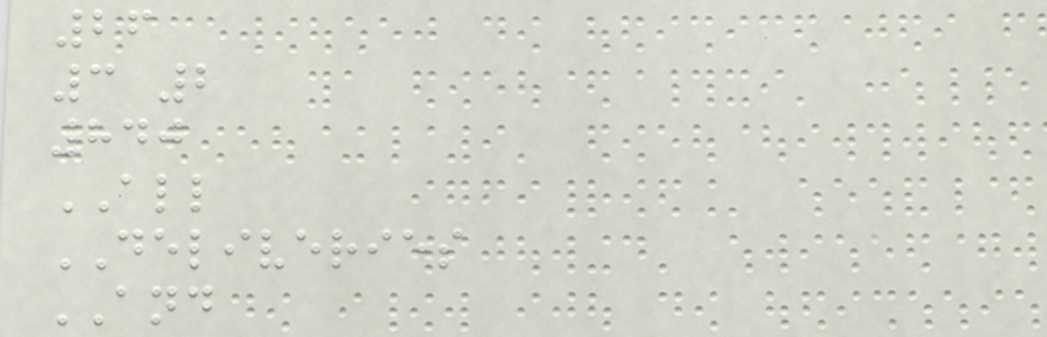26
3 2
840
ALL
DELIVERIES
AND
